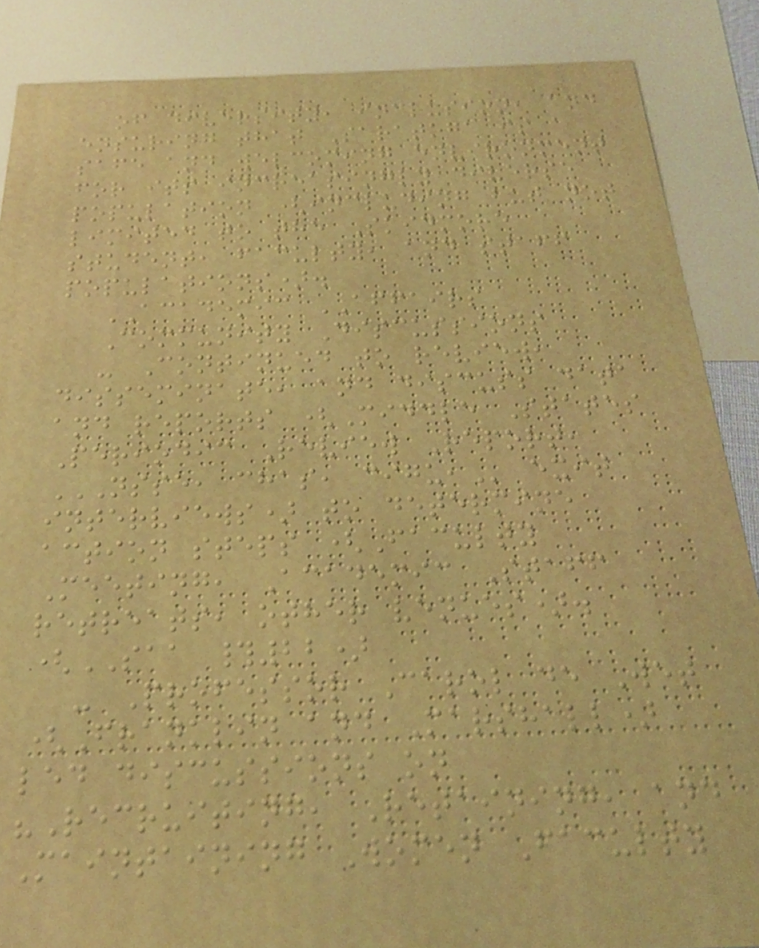of diversity, inclusion, and
ensuring that Saratoga is a
safe and welcoming environment
for its increasingly diverse
population (including but not
limited to the Skidmore
student, faculty, and staff
populations).
ACADEMIC AFFAIRS
Community Discussions
- Continued to review,
disseminate, and discuss data
and reports (Middle States
Periodic Review Report,
NSSE, CHAS, CIGU, exit
interviews) to determine
action steps (Faculty
Meeting, Academic Staff
retreats, other venues).
(SAA #22)
- Professor Carol de Wet
(Franklin and Marshall)
led discussions on
"Recruiting, Retaining, and
Maintaining Women Faculty
